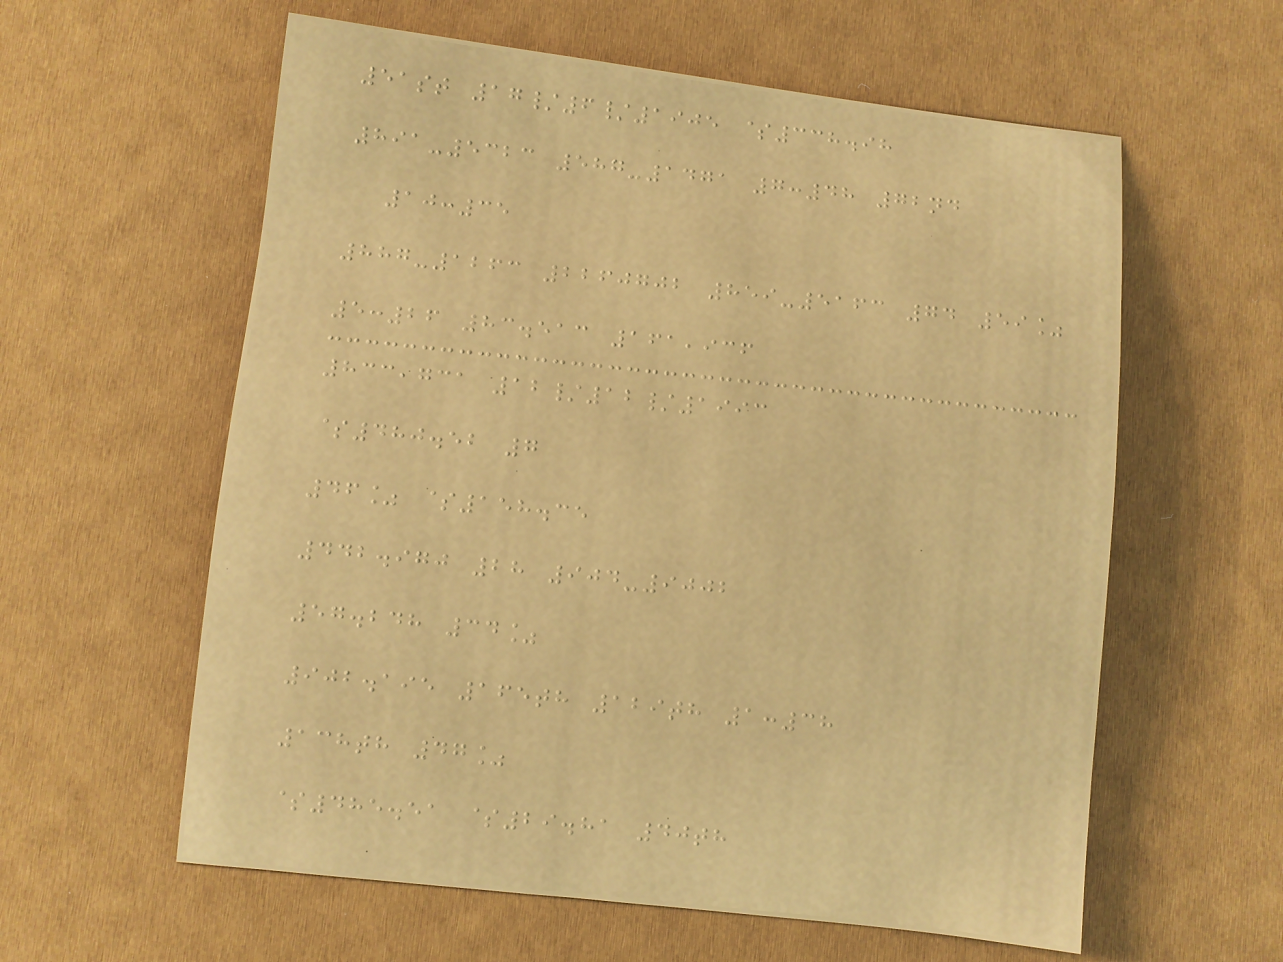51st 17/6/1905 $338.98
891-5323 587-1471 7:48 72nd
10:35
887-1263 2260702 859-5163 74 59%
5:26 83.513 161,936
833,731 12/12/1993
$480.52 7
46% $158.35
442.970 28 904-9002
57.248 34%
902.195 165th 129th 1:38
138th 47%
$485.51 $29.81 40th
